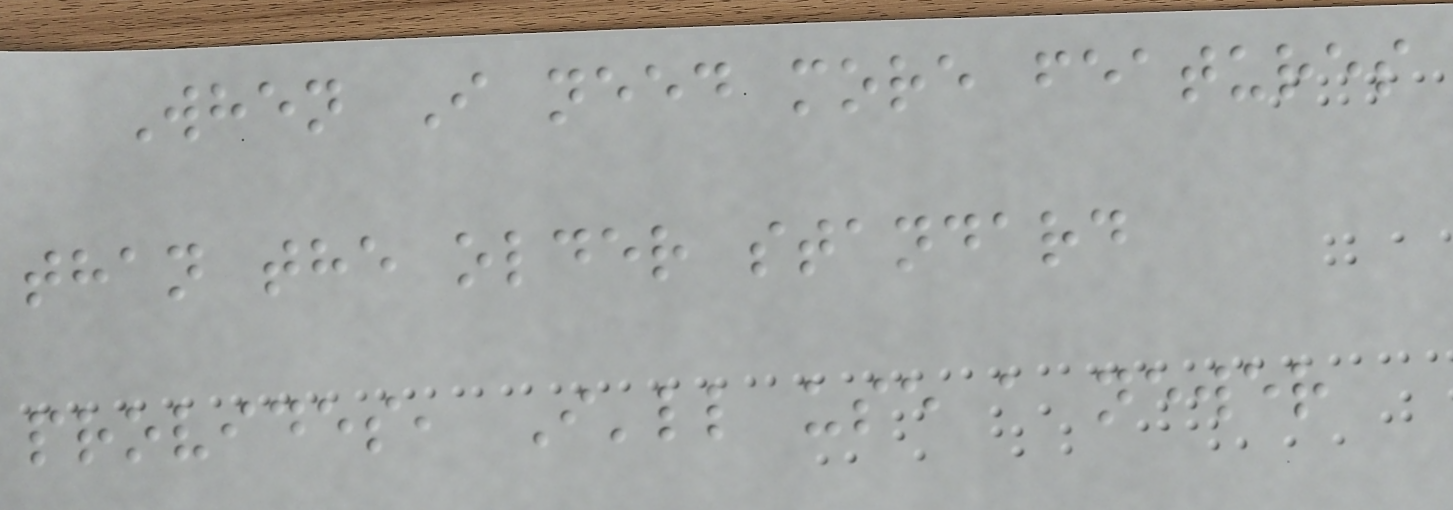When I need more features
than the older standard
provides, I'll use a newer
